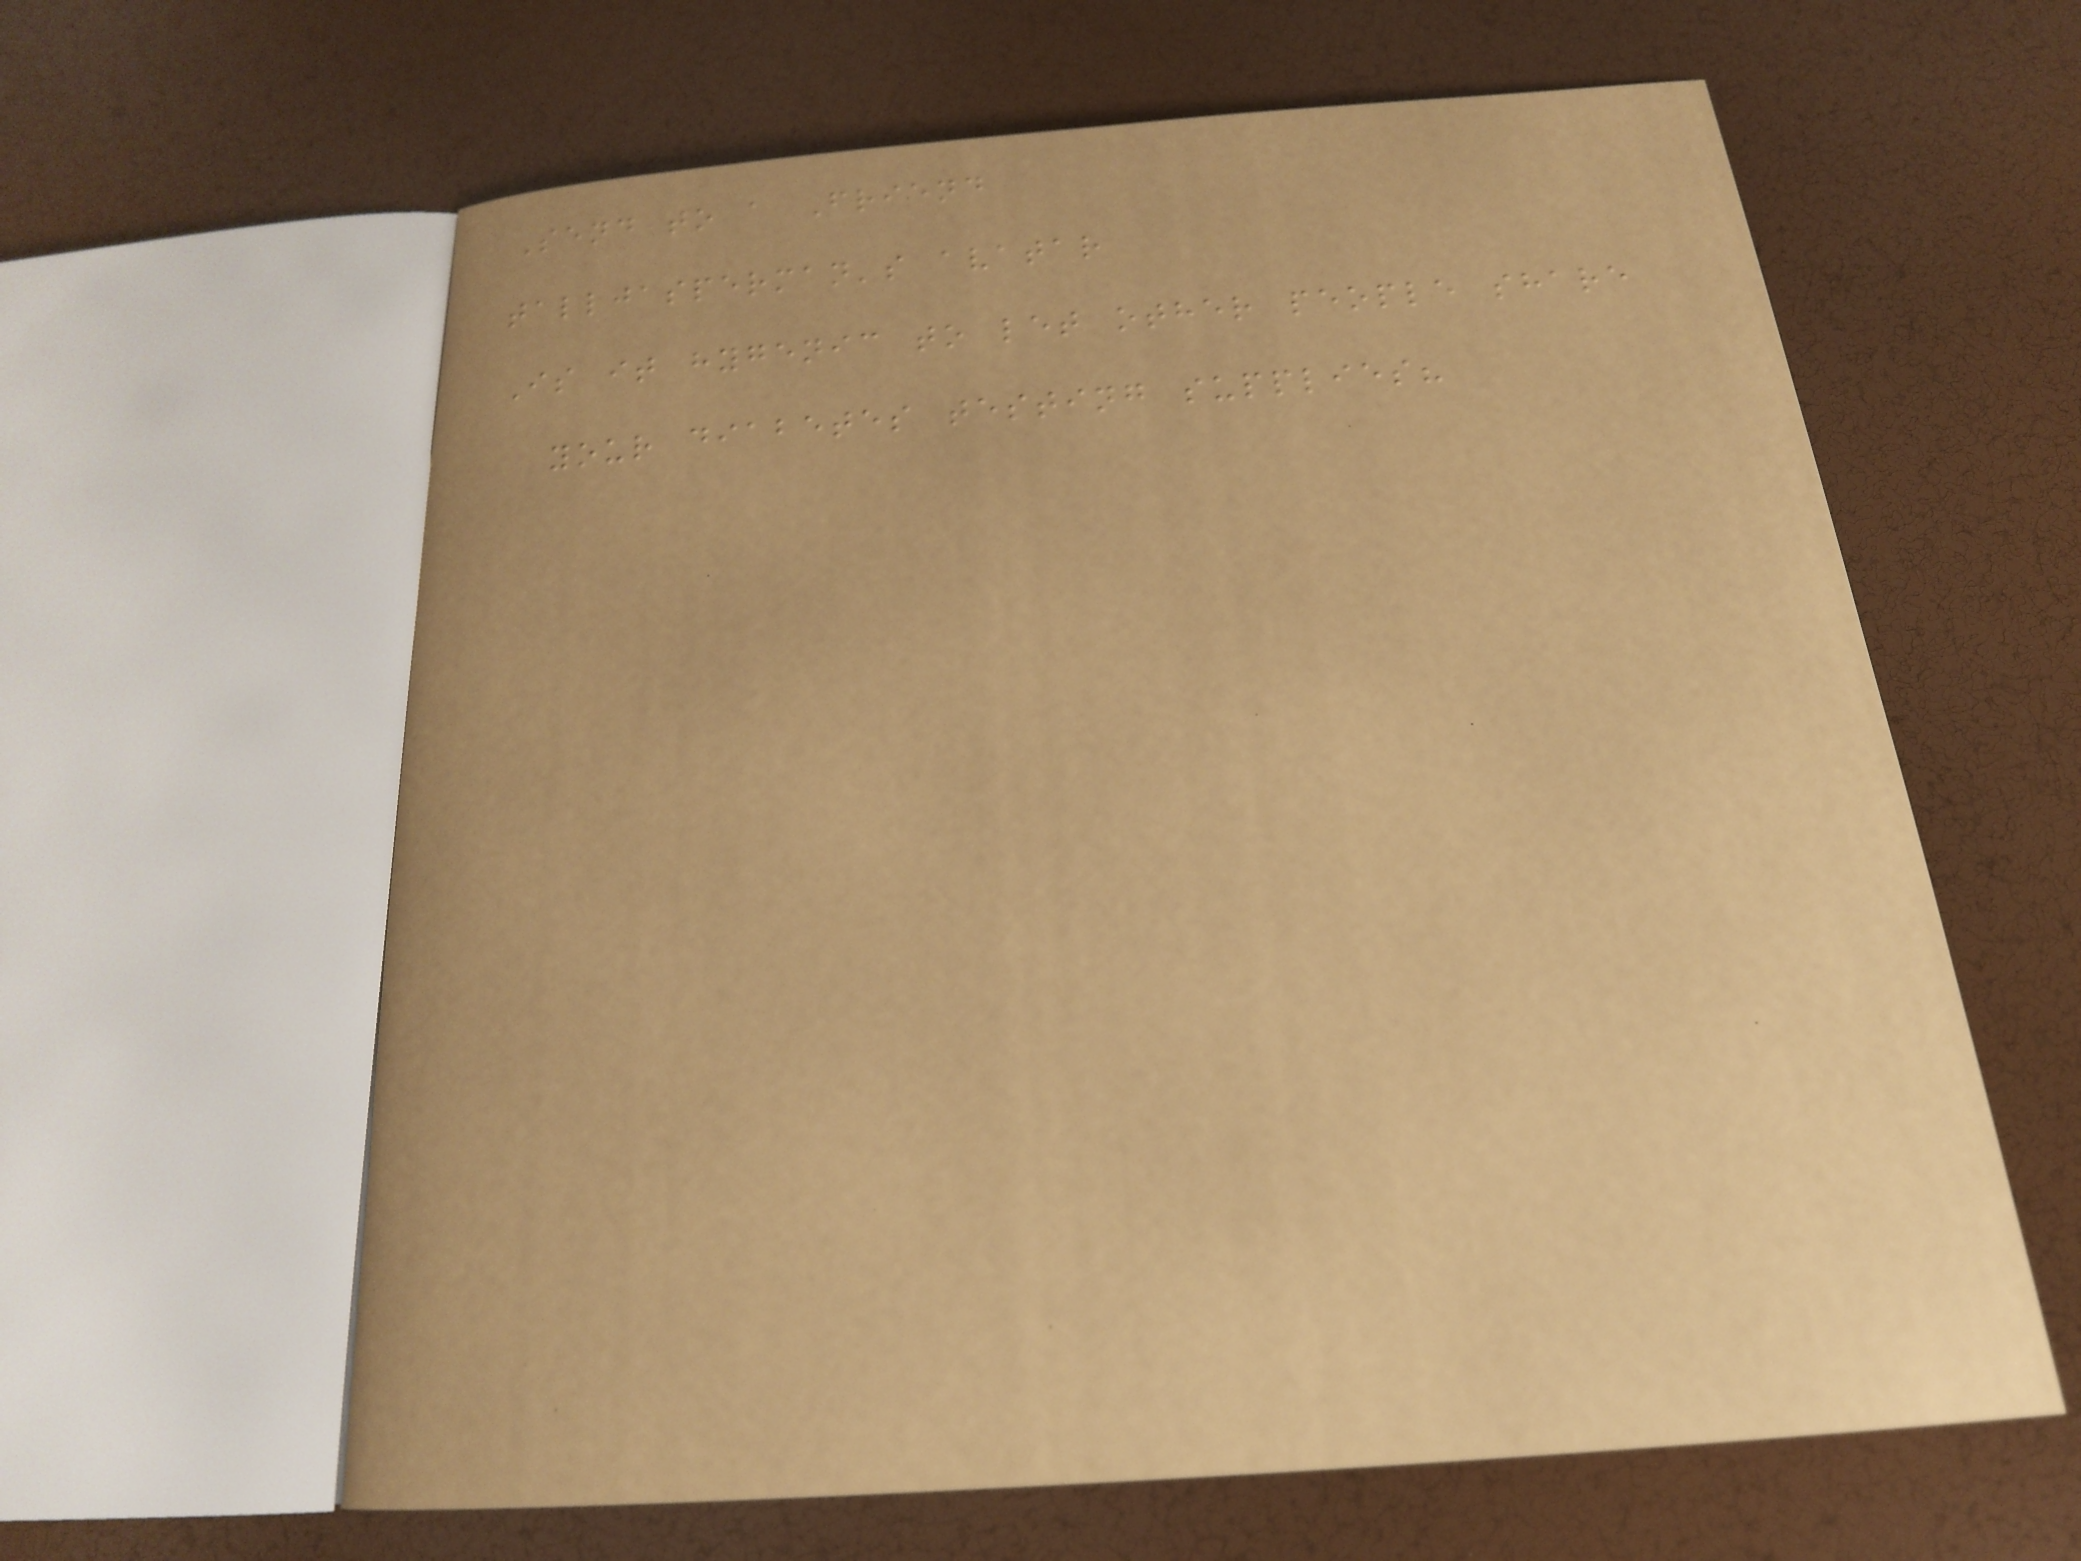Send to a Friend
talljasperman's avatar
Is it hygenic to let other people share
your diabetes testing supplies?
